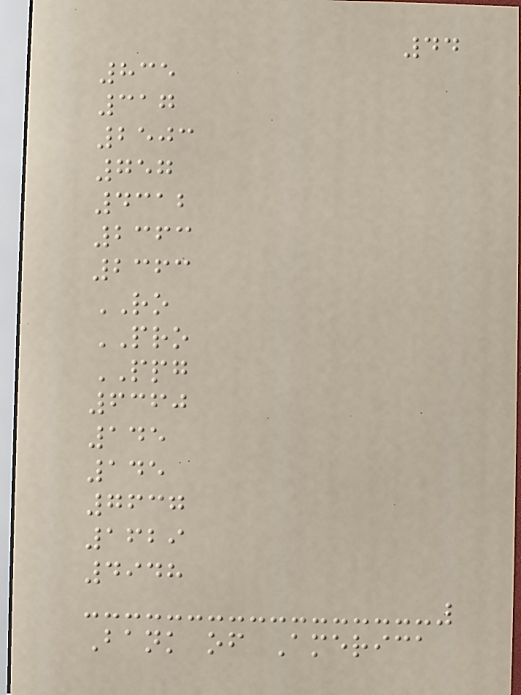44
835
317
2503
757
4312
2363
2363
RO
PRO
PPG
6360
145
145
7637
1629
4948
Bank of America
